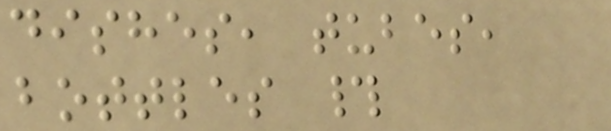dishes, tubes,
bottles #
